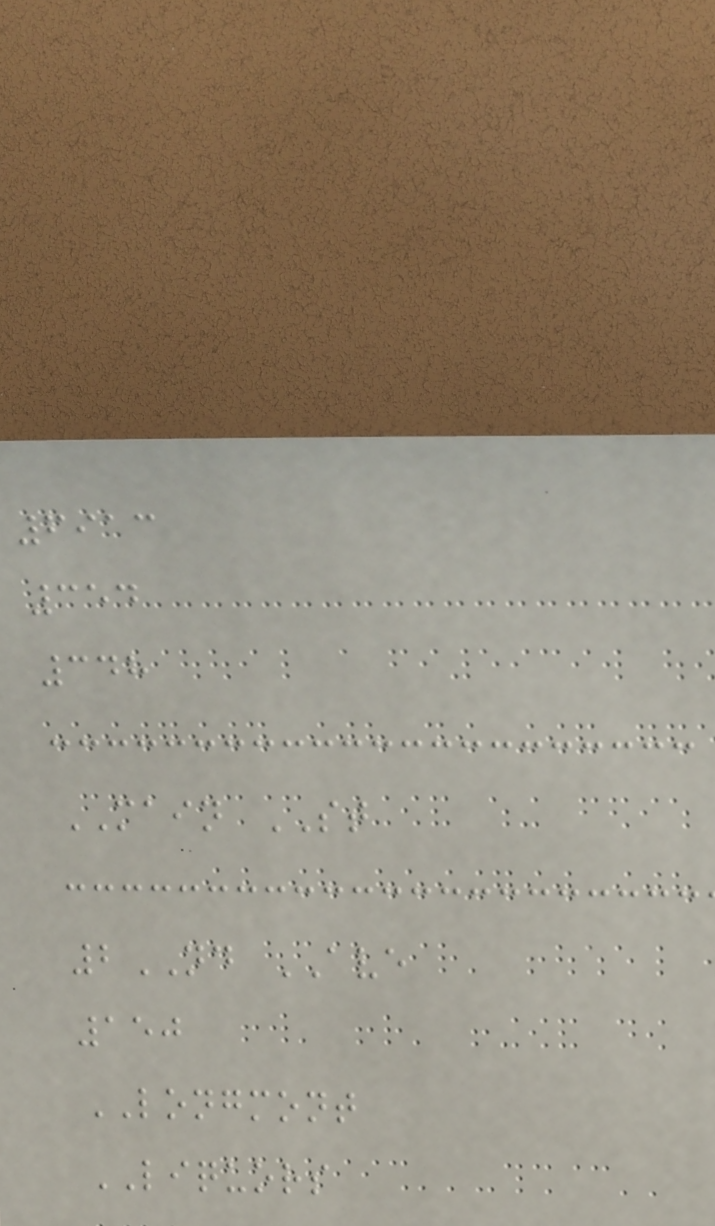6913
354
348
MAIN ST
2ND AVE
150
LONGMONT
LIQUORS
